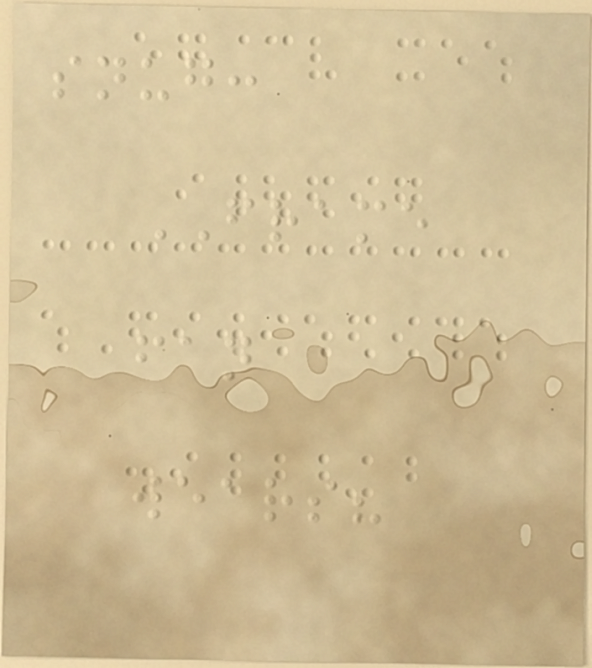snug:
FRAME
fan
wears?
